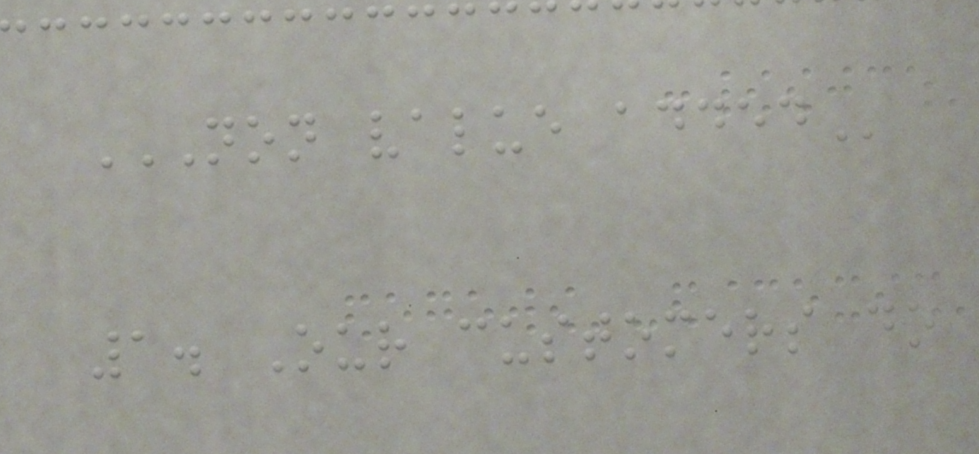NON VALUE ADDED
1. Our customers do
